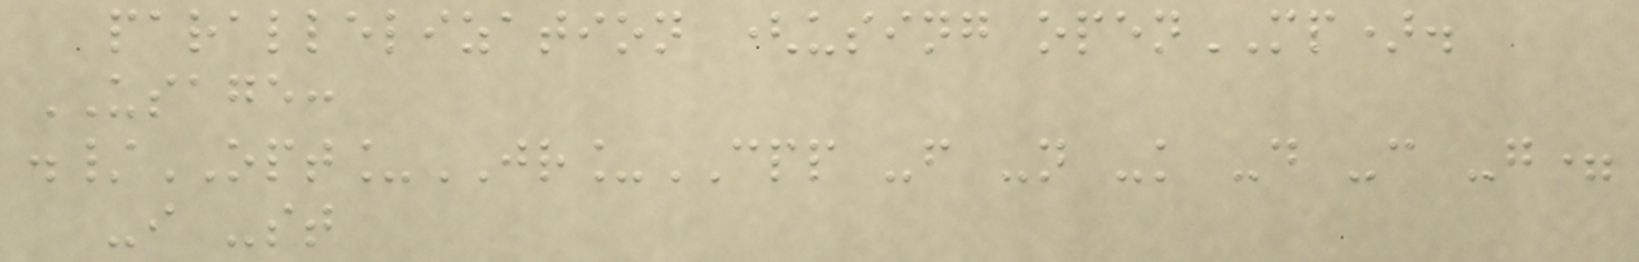parallelization (using openMP).
USAGE:
./OPT_JR_CPP -f -n -k -d -c -g=
-i -st
